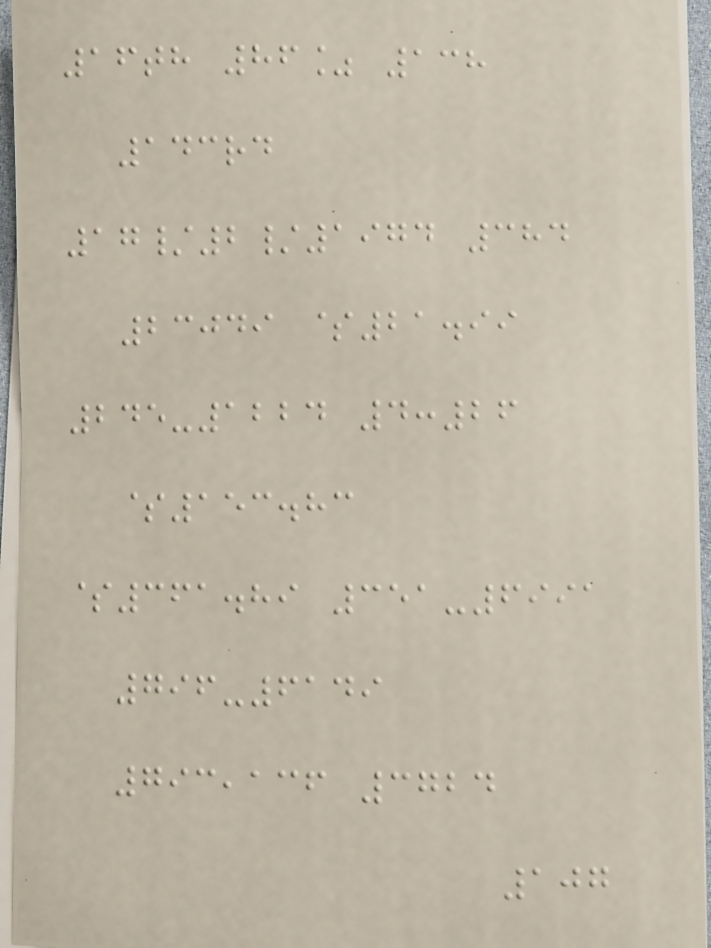16th 86% 138
143rd
17/2/1974 384
23049 $21.99
245-1224 4:26
$153.83
$361.89 351-6991
796-6149
793,136 3724
107
